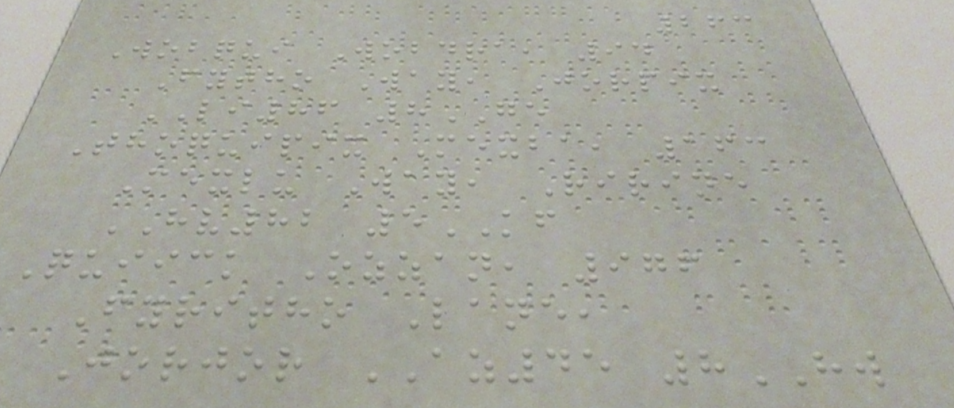263
Wobqui Wobdra, 94
Fytho Way, Jorpix
LI86 8GE
Thoquipix Mexba, 163
Mexlu Way, Ririne
HV82 5KF
Quiick Ozzan, 976
Fyritho Lane,
Jorjor AZ45 8HW
